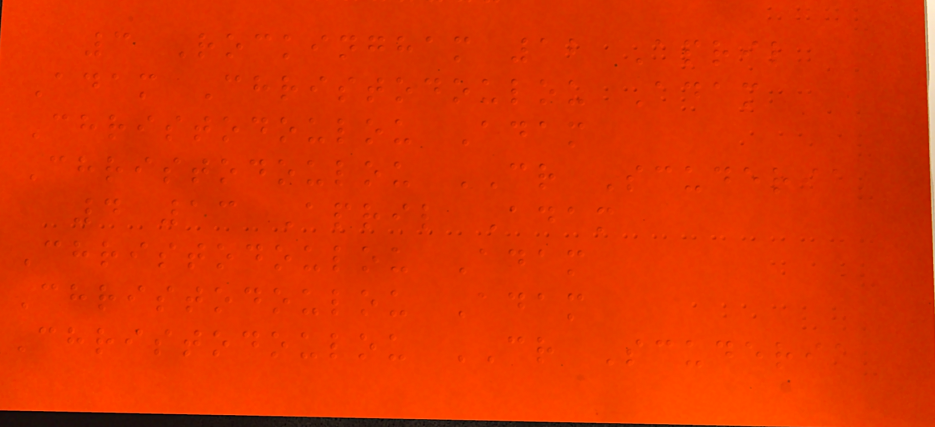3 Rockingham 12 April
Adam Christodoulou Adam
Christodoulou Adam
Christodoulou CR Scuderia
4 13 April Adam
Christodoulou Adam
Christodoulou Adam
Christodoulou CR Scuderia
